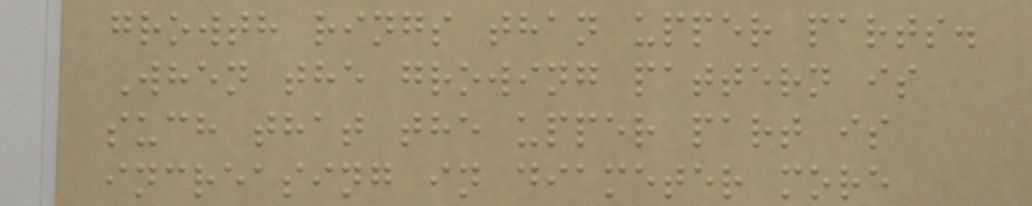growth rings than upper parts.
When the growing pattern is
such that the upper part is
increasing in diameter more
